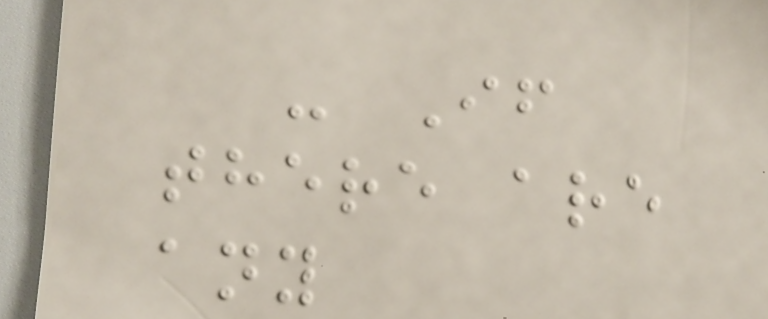- If
there are
any
